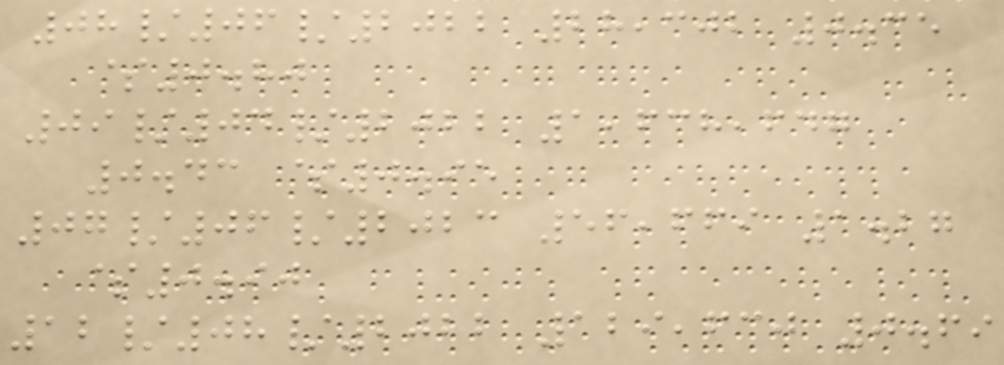08/06/2022 28,302 0.35
$0.80
09/04/2022 1,638,647
0.43 $0.95
07/06/2023 56,669 1.27
$0.90
12/08/2022 129,630 0.69
